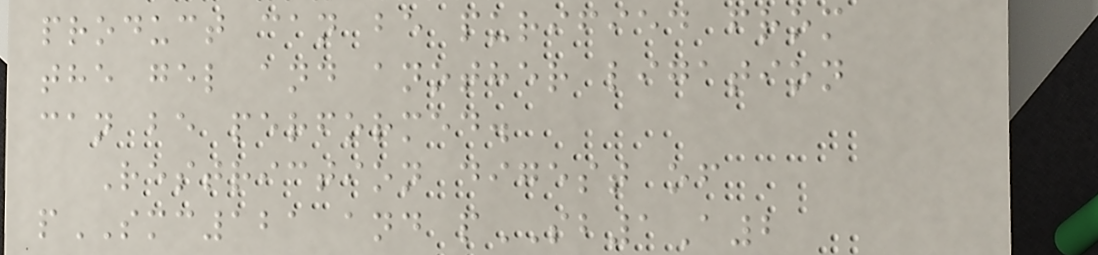product can be purified from
the gel and another ligation
can be performed.
Restriction digest of
pSMC121 and pSB1A2
